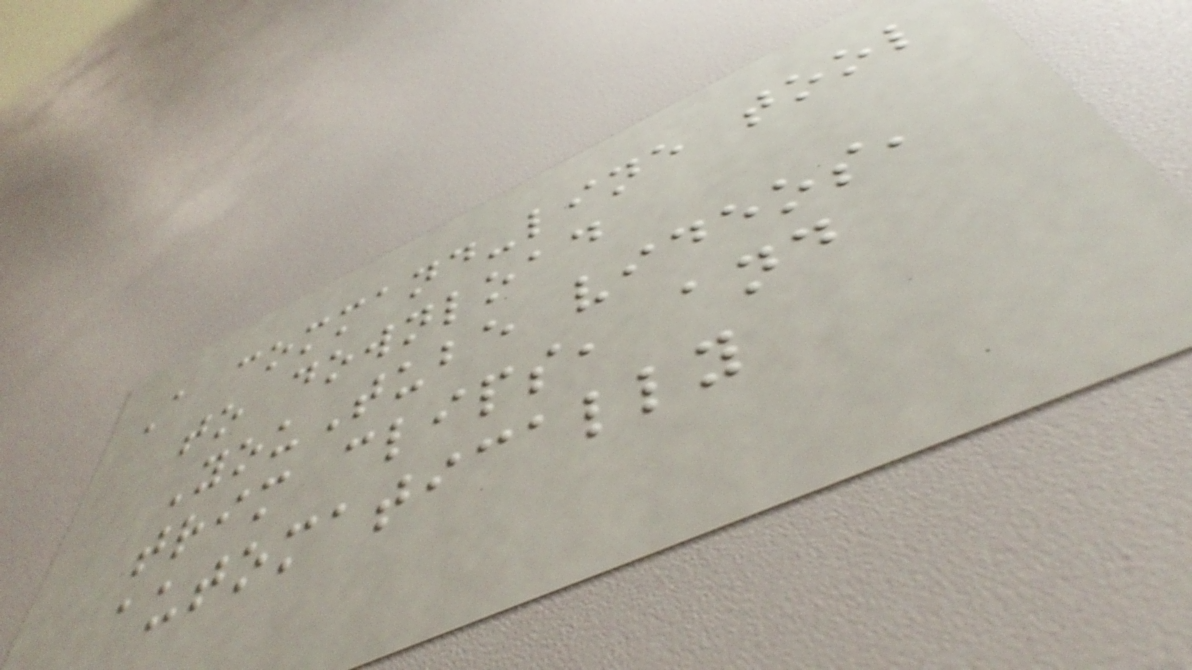A command-line tool
to download
YouTube videos,
trim clips, and
automatically
